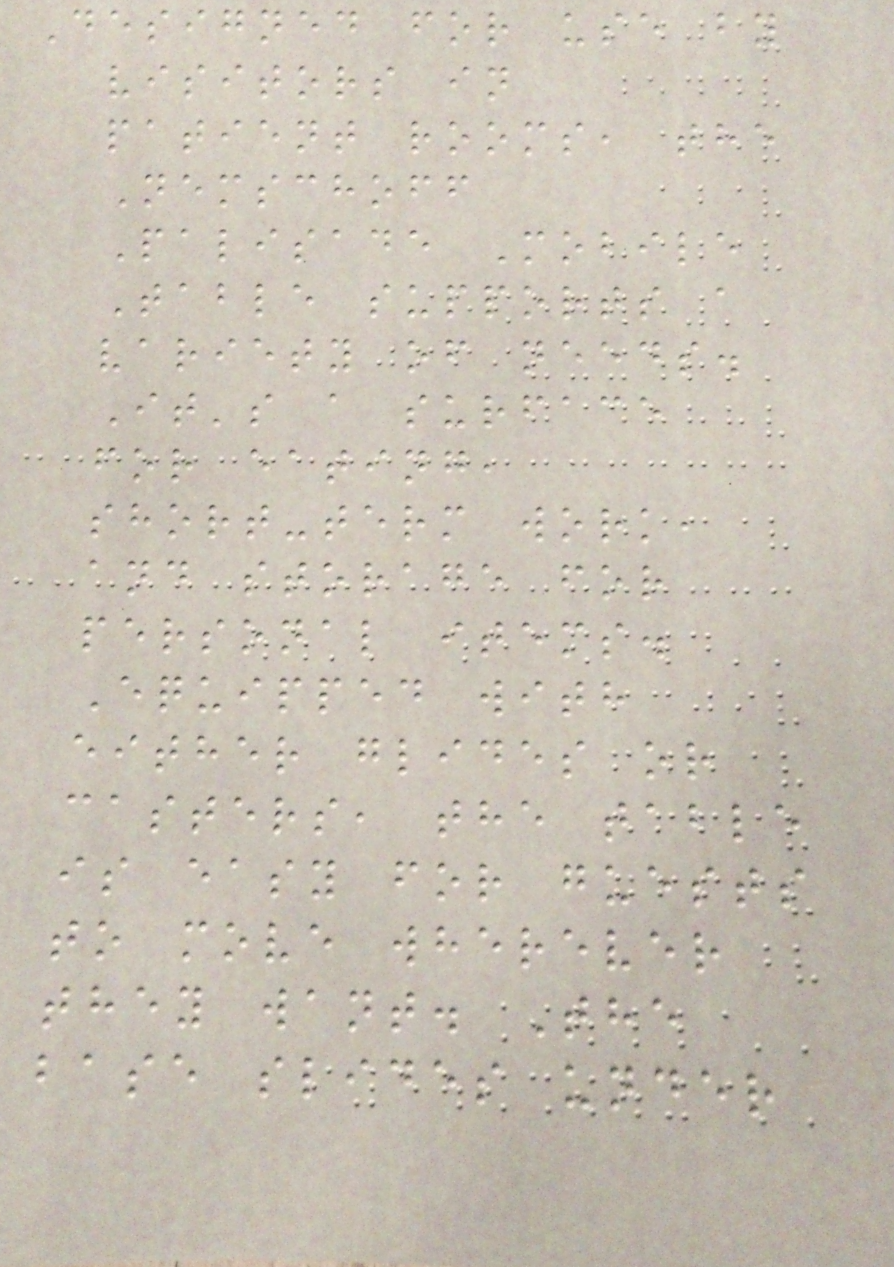Designed for use by
visitors in
patient rooms, the
Nemschoff
Palisade Mobile
Table supports a
variety of needs.
It's a surface
for eating,
short-term work,
and storage for
personal items.
Equipped with
either glides or
casters, the table
is easy for guests
to move wherever
they want. The
base slides under
